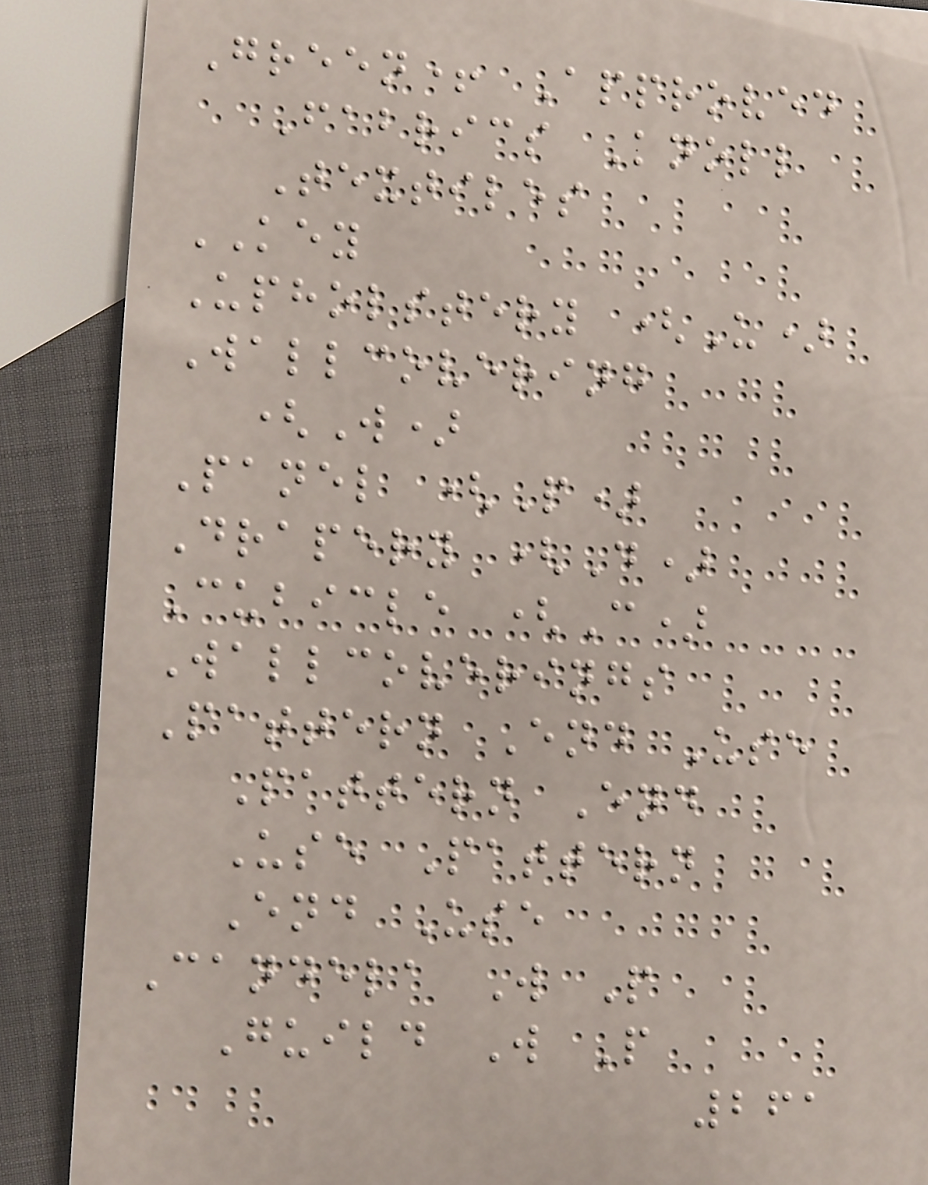Green+ Approved
Fabrics Knoll
Textiles
KEY
Upholstery (U)
Wallcovering
(W)
Panel (P)
Drapery (D)
Cubicle (C)
Wallcoverings
Pattern End Use
Pattern End
Use Pattern
End Use
Candela W P
Guild W P
261
